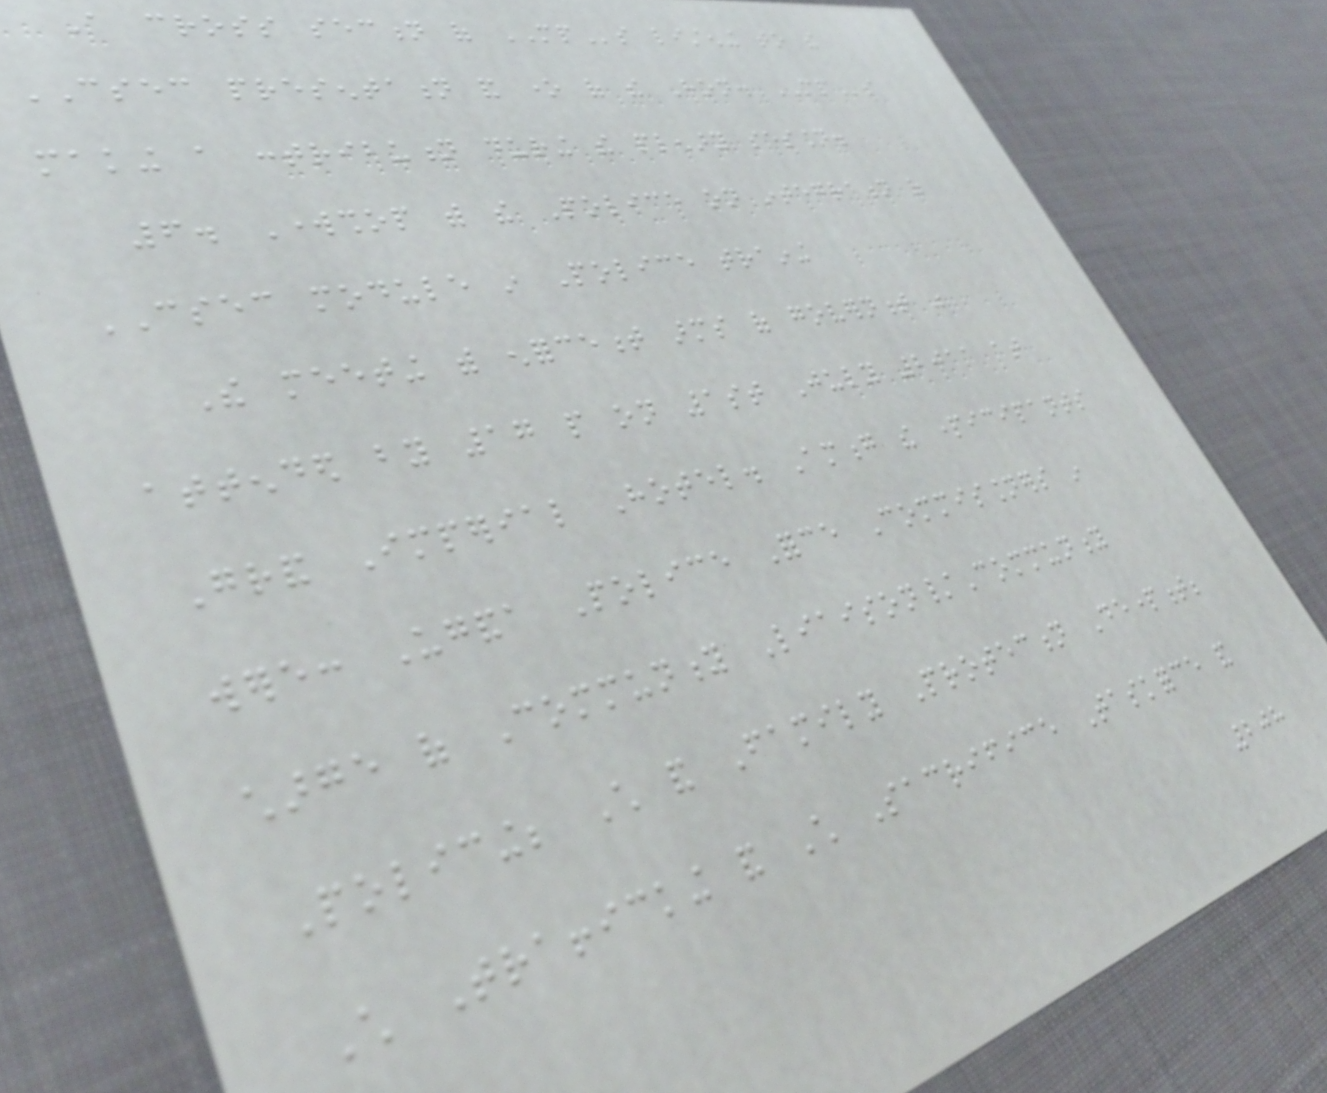A cross section of MPs listening to the
CSEC presentation and one of the Hon. MPs
making a contribution during the plenary session.
6. Workshop with the Police on integration of
CSEC module in Police training
The meeting with enforcement arms of government was
attended by 17 people on 1st July 2011 at
Grand Imperial Hotel. Among the participants
were: Uganda Police Force Commissioners in
charge of Community Liaison/Community
Policing; Child and Family Protection Department;
Child Trafficking and Child Sacrifice Taskforce and
208
